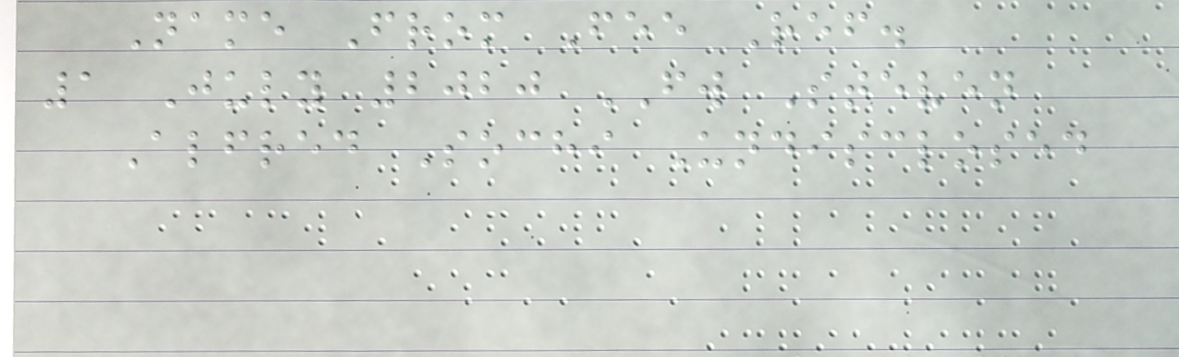Name From Fee Ref.
1 July 2020 FW Steven
Alfred Sochi Undisclosed
